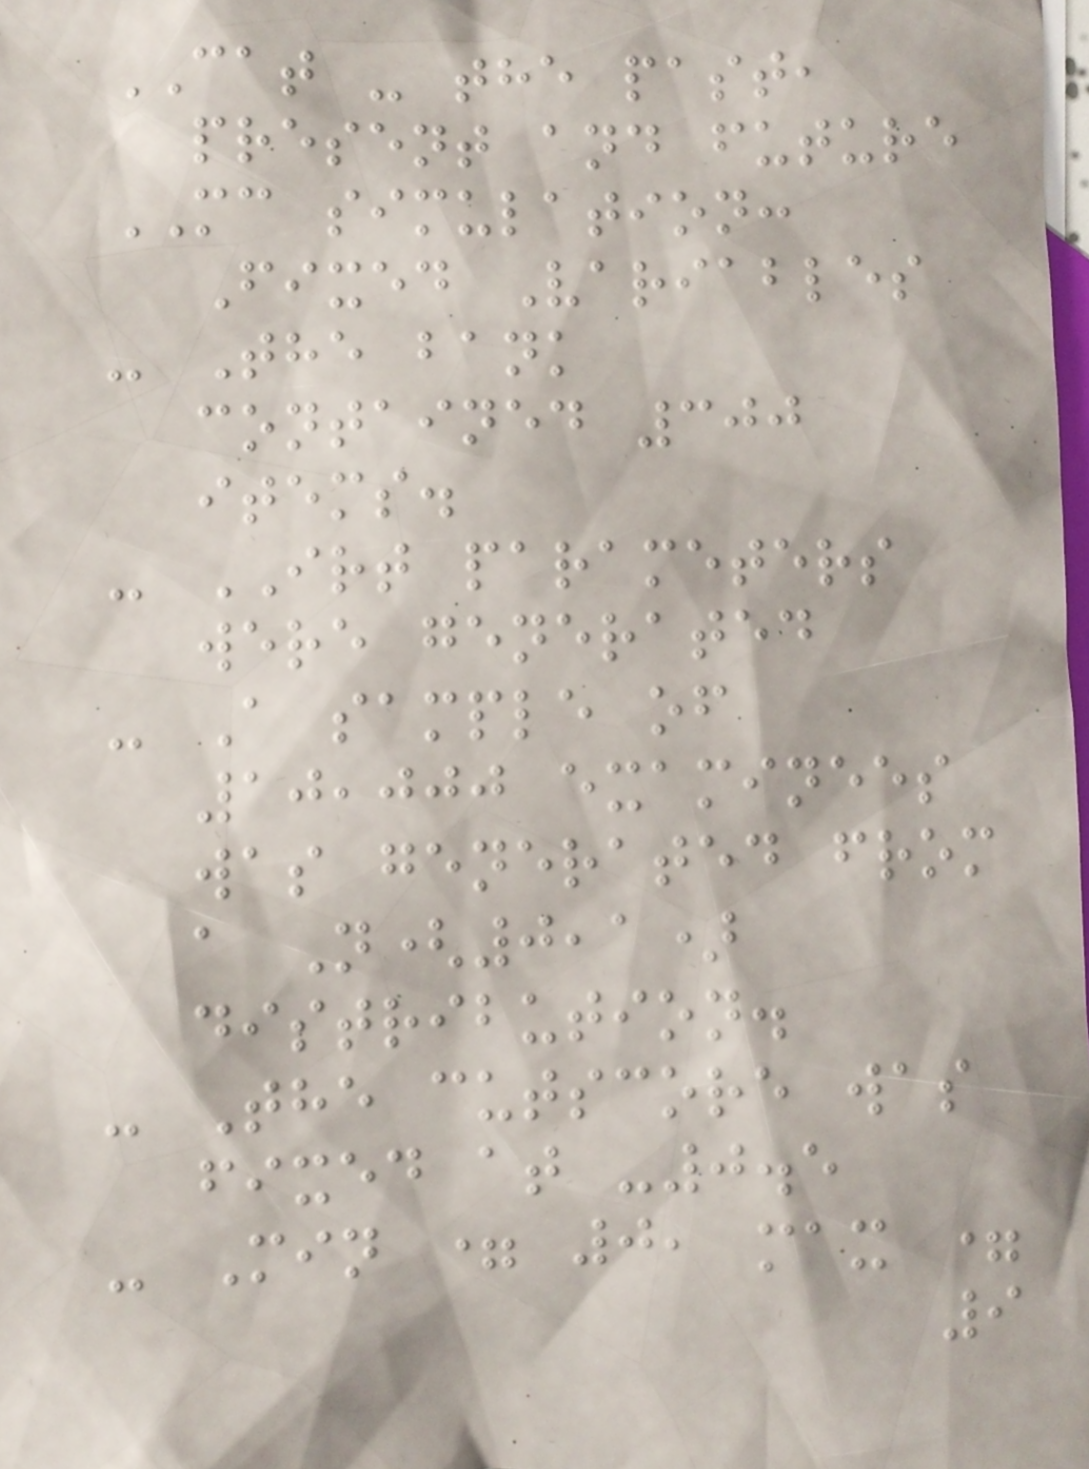CAT - the past,
present and future
MC simulation:
Fixed Variables
- The bank
contained 300
items.
- IRT parameters
were generated
- A sample of
10,000 examinees
was generated from
a N(0,1)
distribution.
- The cutscore was
fixed at -0.5
- Min = 0, max =
9
